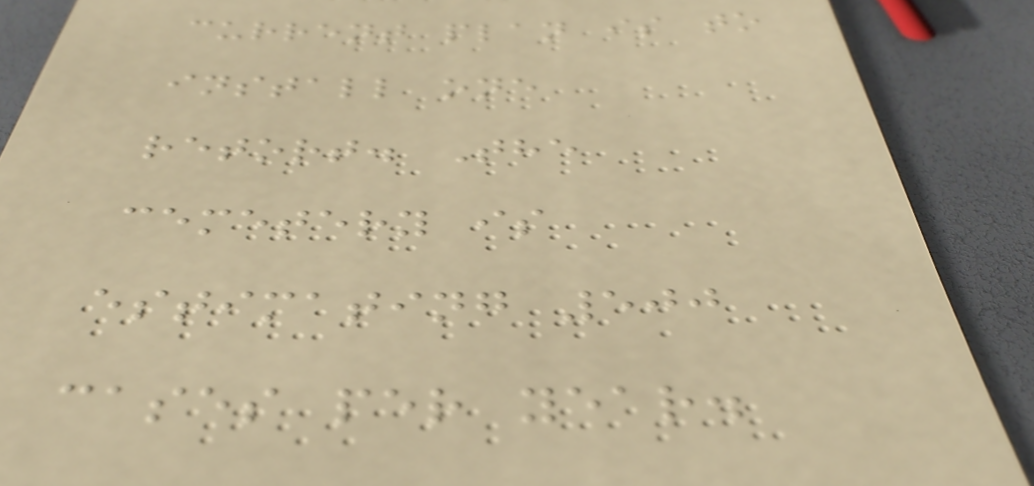current plan is to
install one
retort. The
cemetery is
estimating 500
cases per year.
